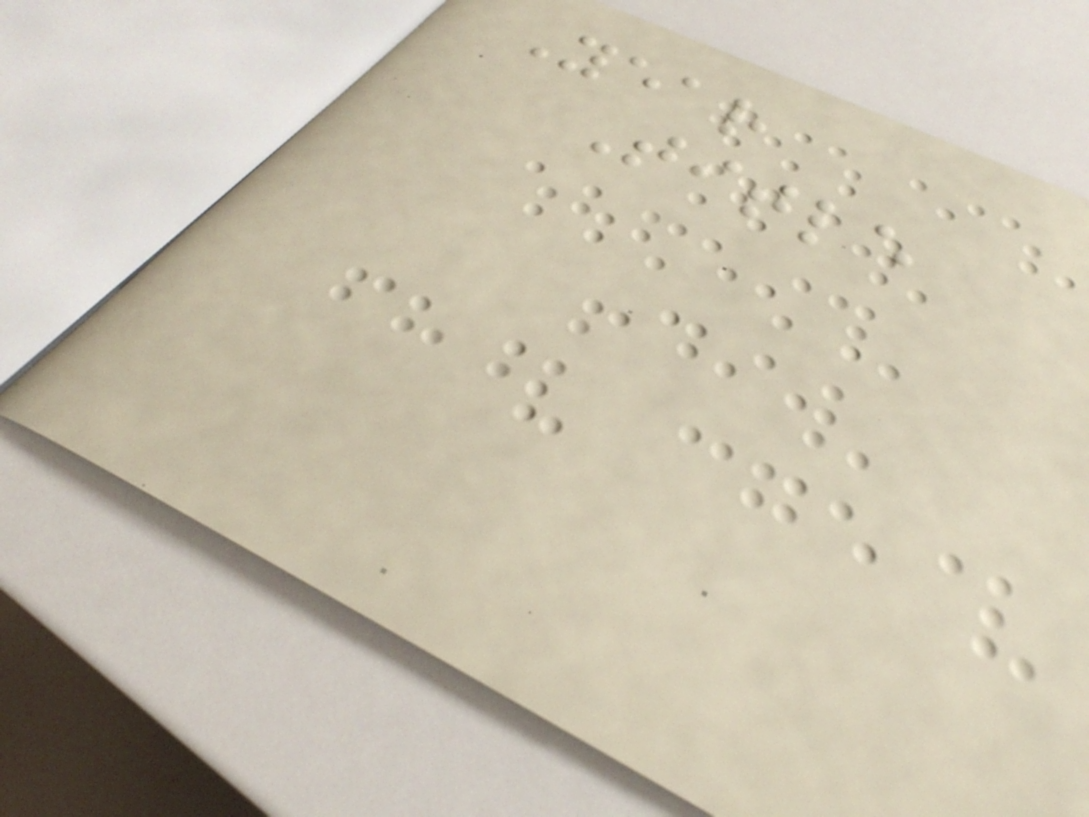Year
Title
